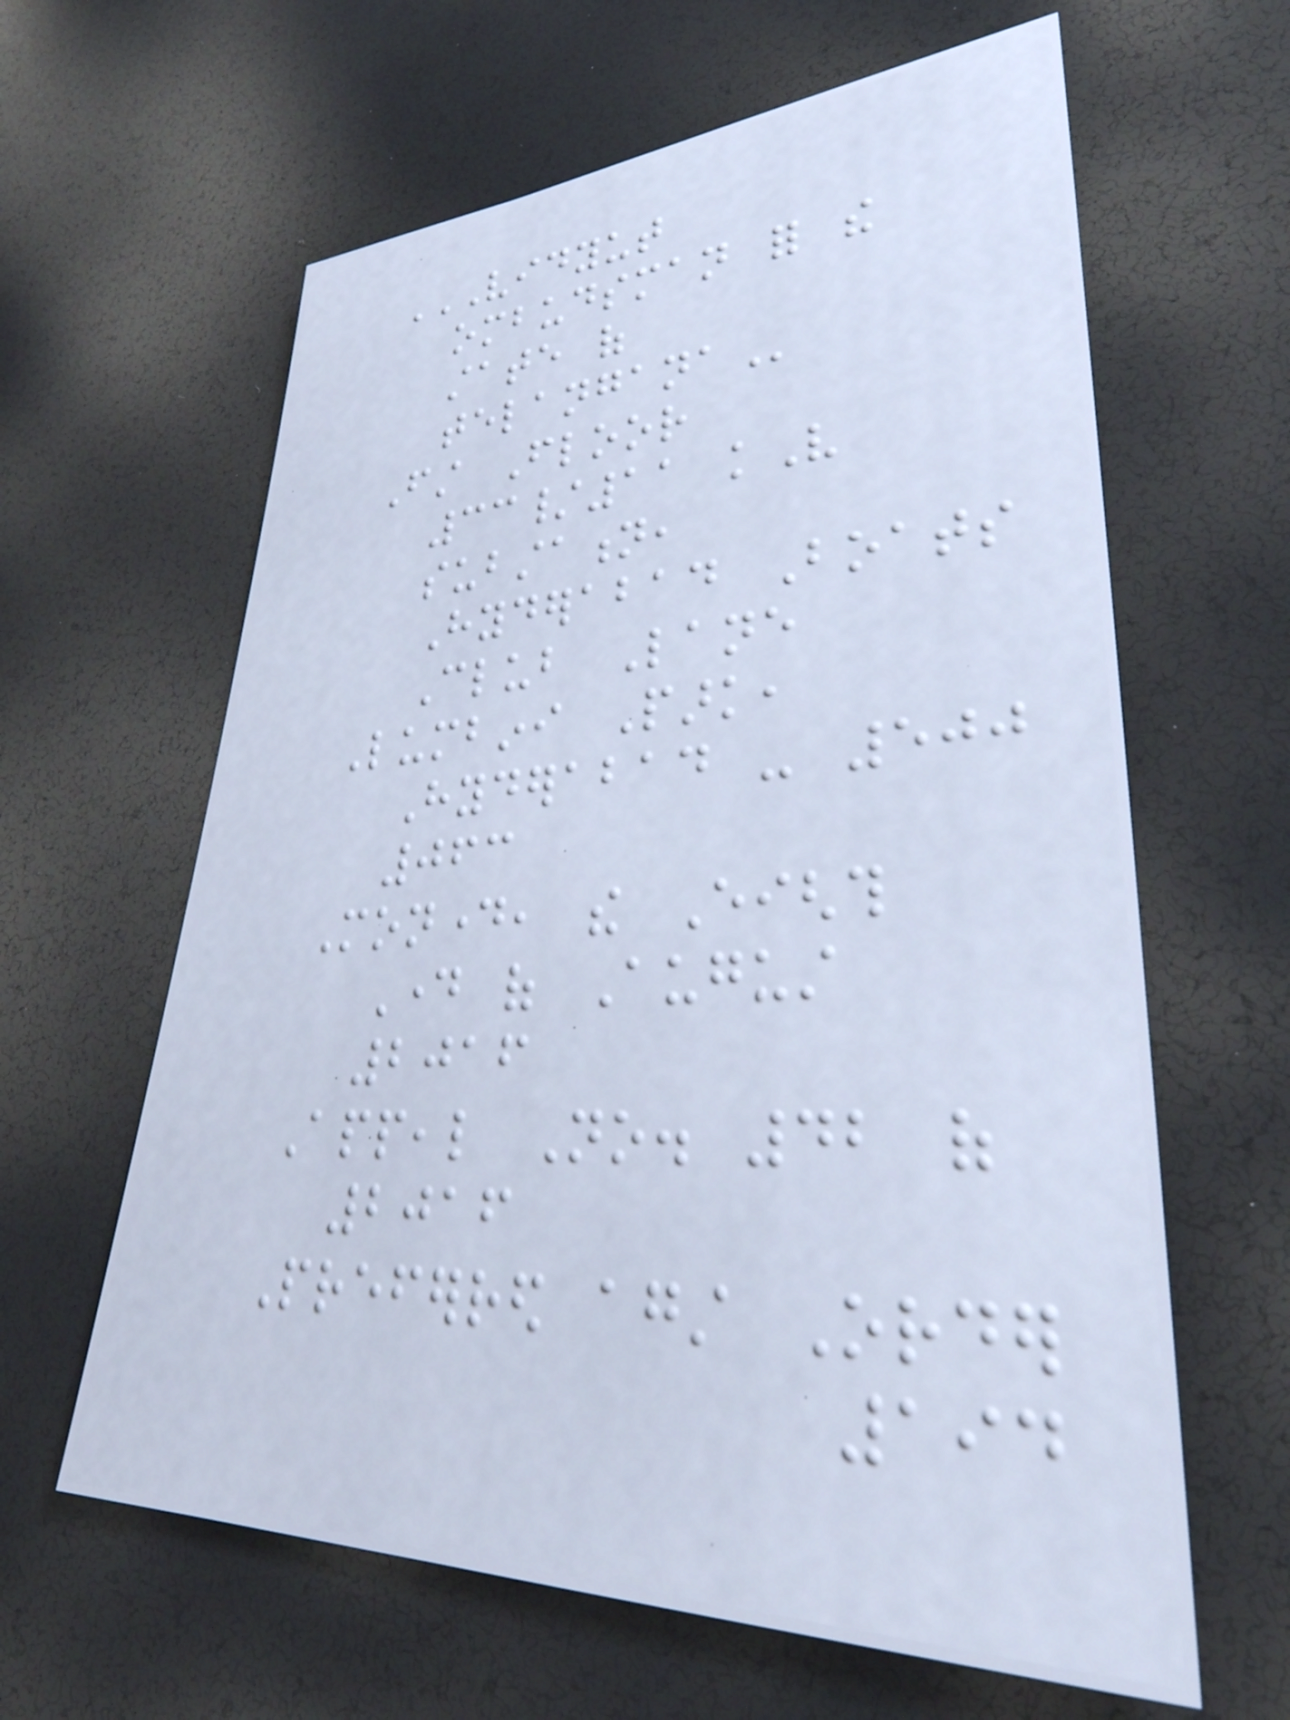VIDYUT
OMBUDSMAN FOR THE
STATE OF
TELANGANA
First Floor
33/11 kV
substation,
Hyderabad Boats
Club Lane
Lumbini Park,
Hyderabad - 500
063
Monday, the Eighth
Day of August
2016
Appeal No. 42 of
2016
Preferred against Order
194
